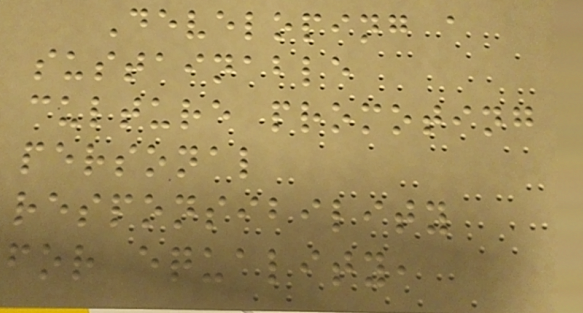Developing a
sustainable
culture promoting
personal
responsibility
for equality,
